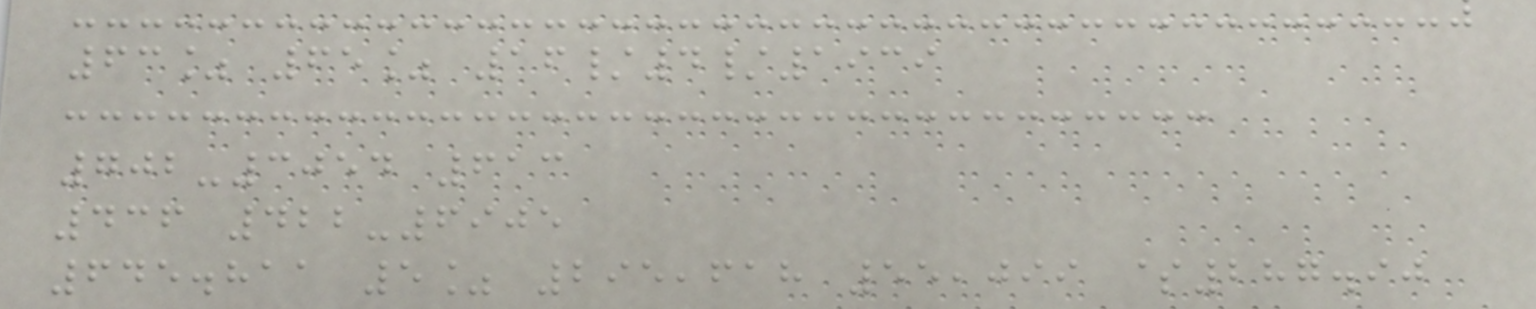63% 65% 16/4/1939
702-3054 613
436 422-6905
645.811 5% 295,618 55,099 $287.90
